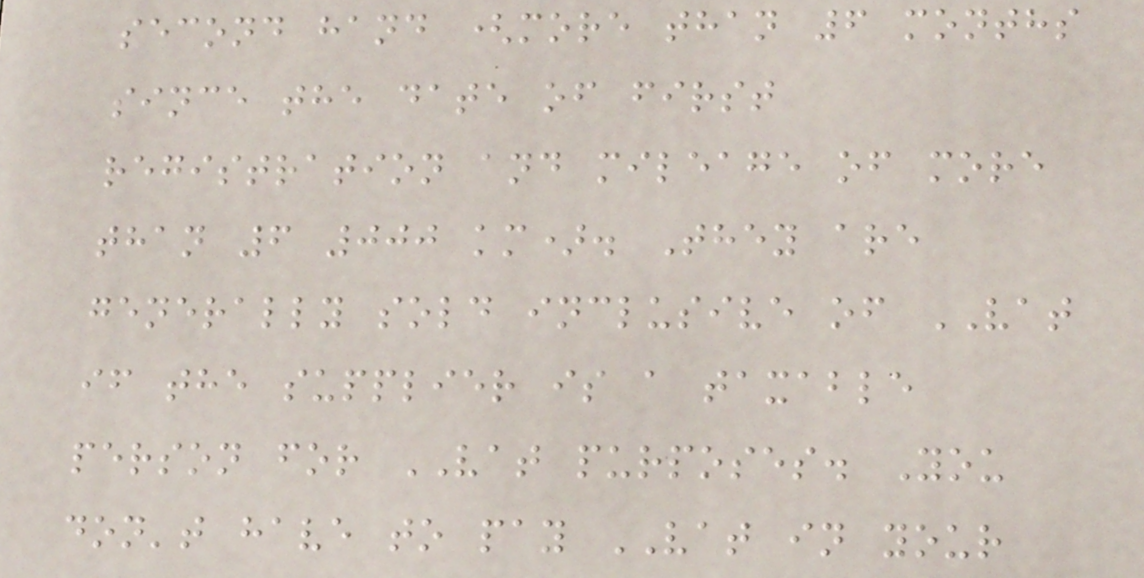second hand (more than 6 months
since the date of first
registration and mileage of more
than 6 000 km). They are
generally sold inclusive of VAT
if the supplier is a taxable
person for VAT purposes. You
don't have to pay VAT in your
